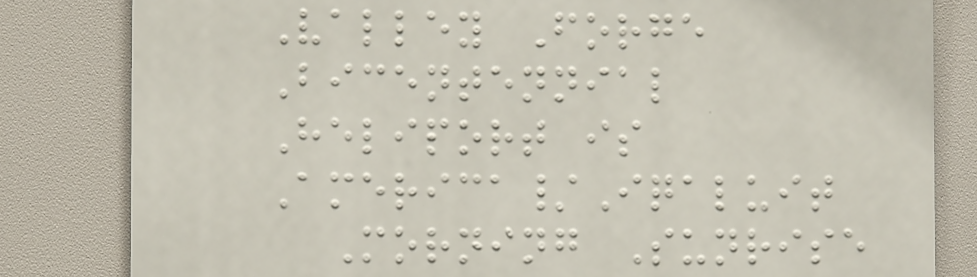Valley Forge
Bicentennial
Heliport is
America/Iqaluit
Morning Sunrise
